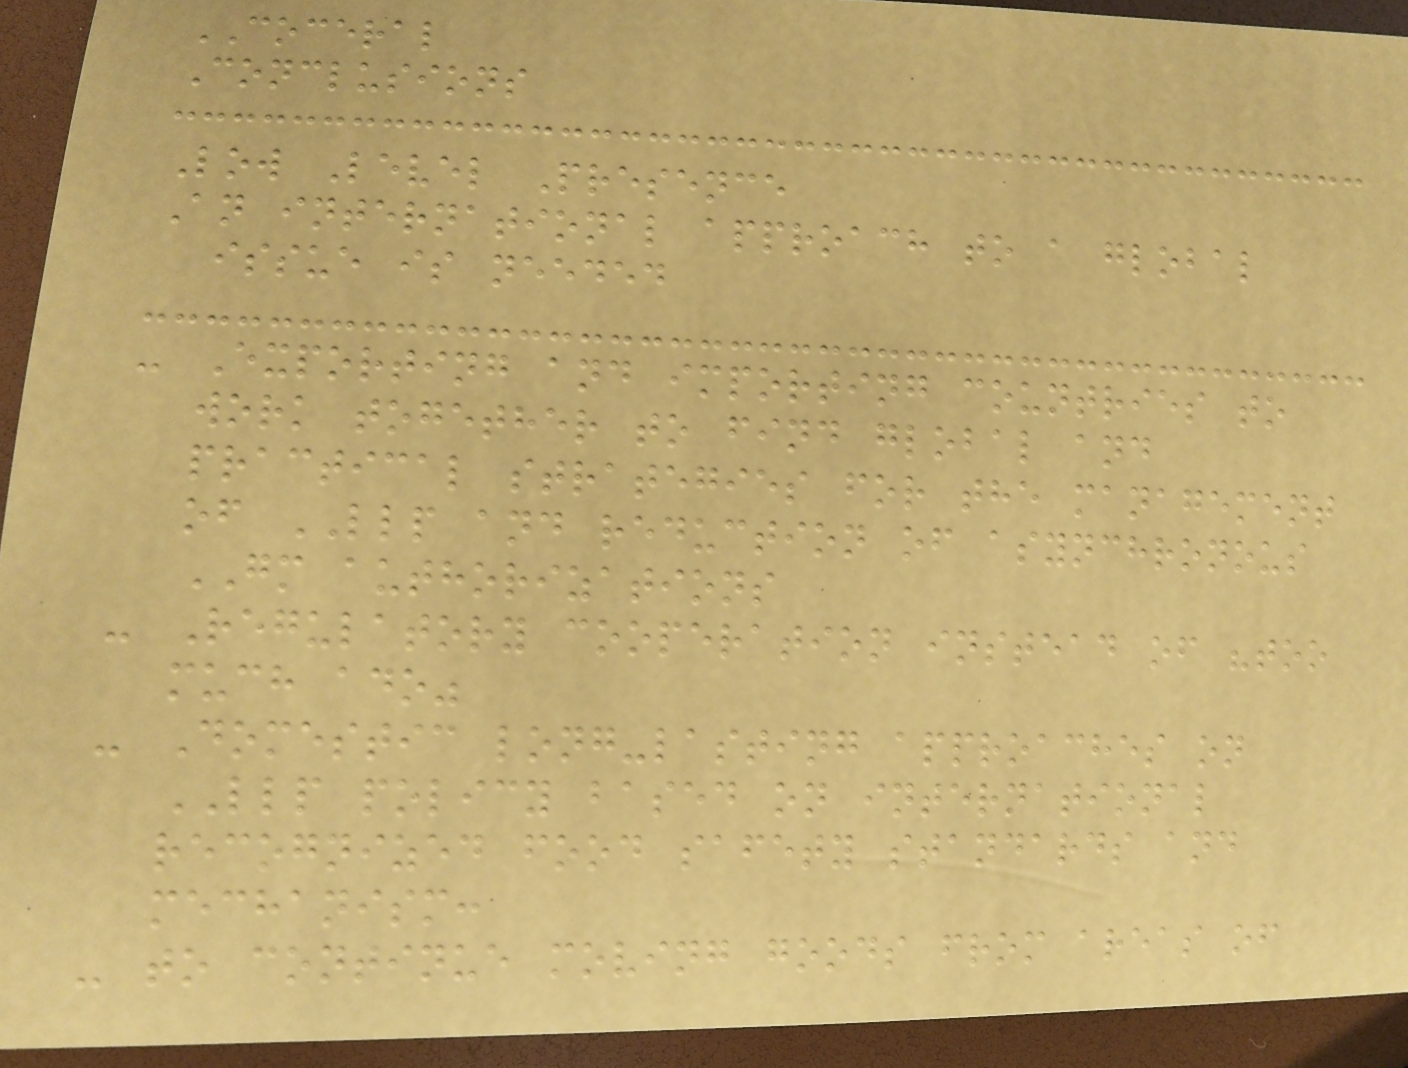COCERAL
Conclusions
Low Level Presence
An international approach to a global
issue is needed
- Exporting and importing countries to
work together to find global and
practical strategies for the management
of LLP and reduction of asynchronous
GM authorizations
- Regulatory cooperation instead of "too
much ado"
- Domestic long-lasting approaches on
LLP policy based on international
recognized food safety standards and
mechanism:
- to continue moving goods from areas of
